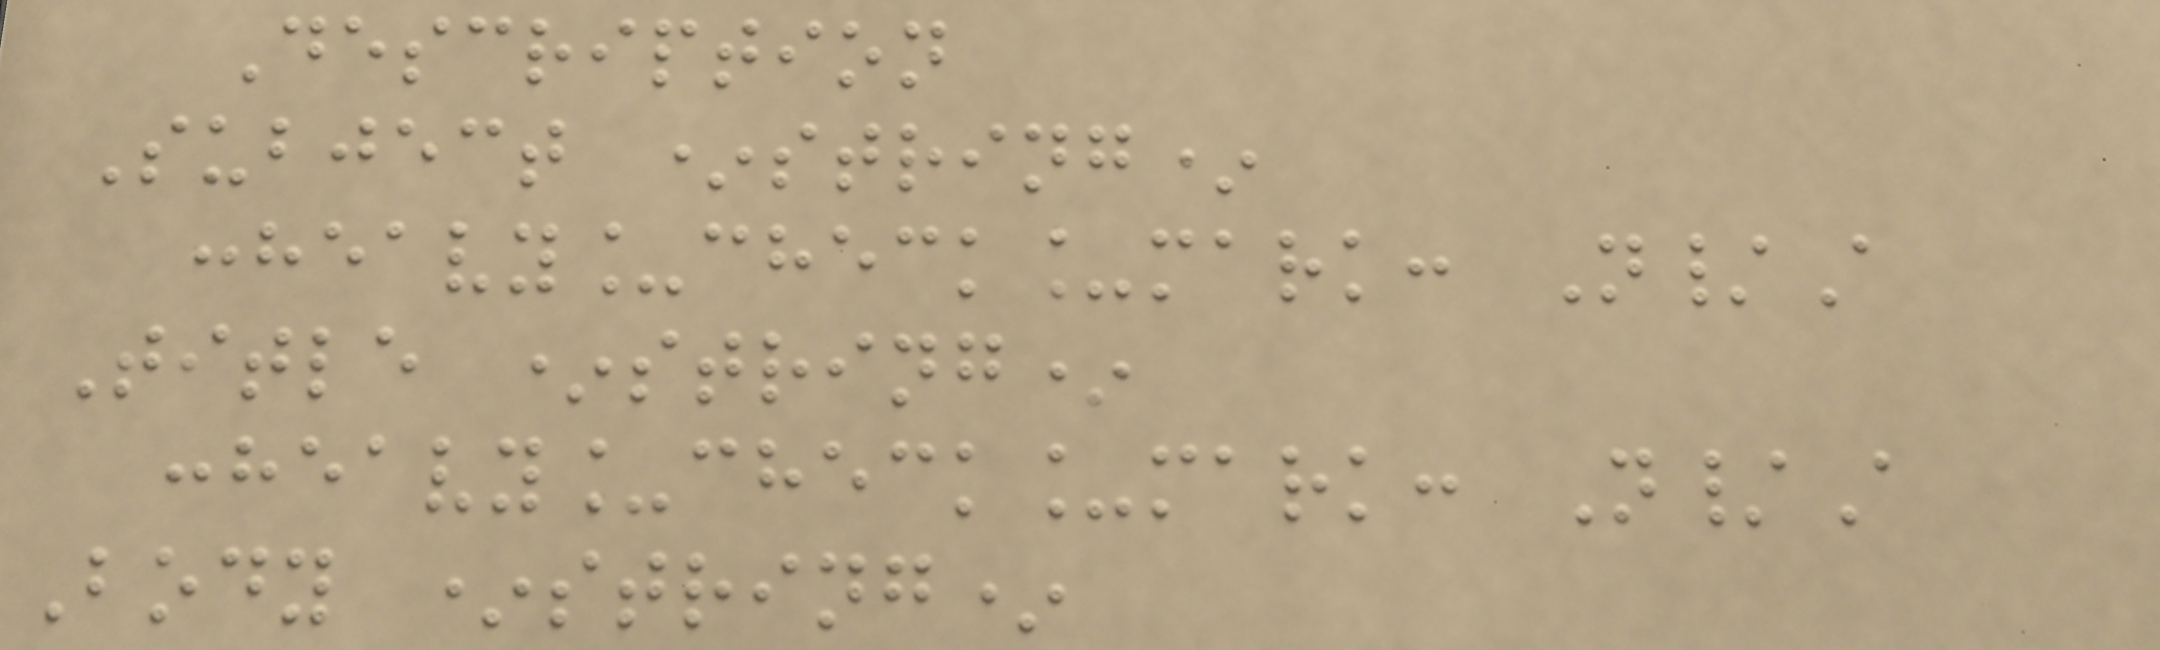Description
Subject *string*
:heavy_check_mark: N/A
Title *string*
:heavy_check_mark: N/A
Body *string*
